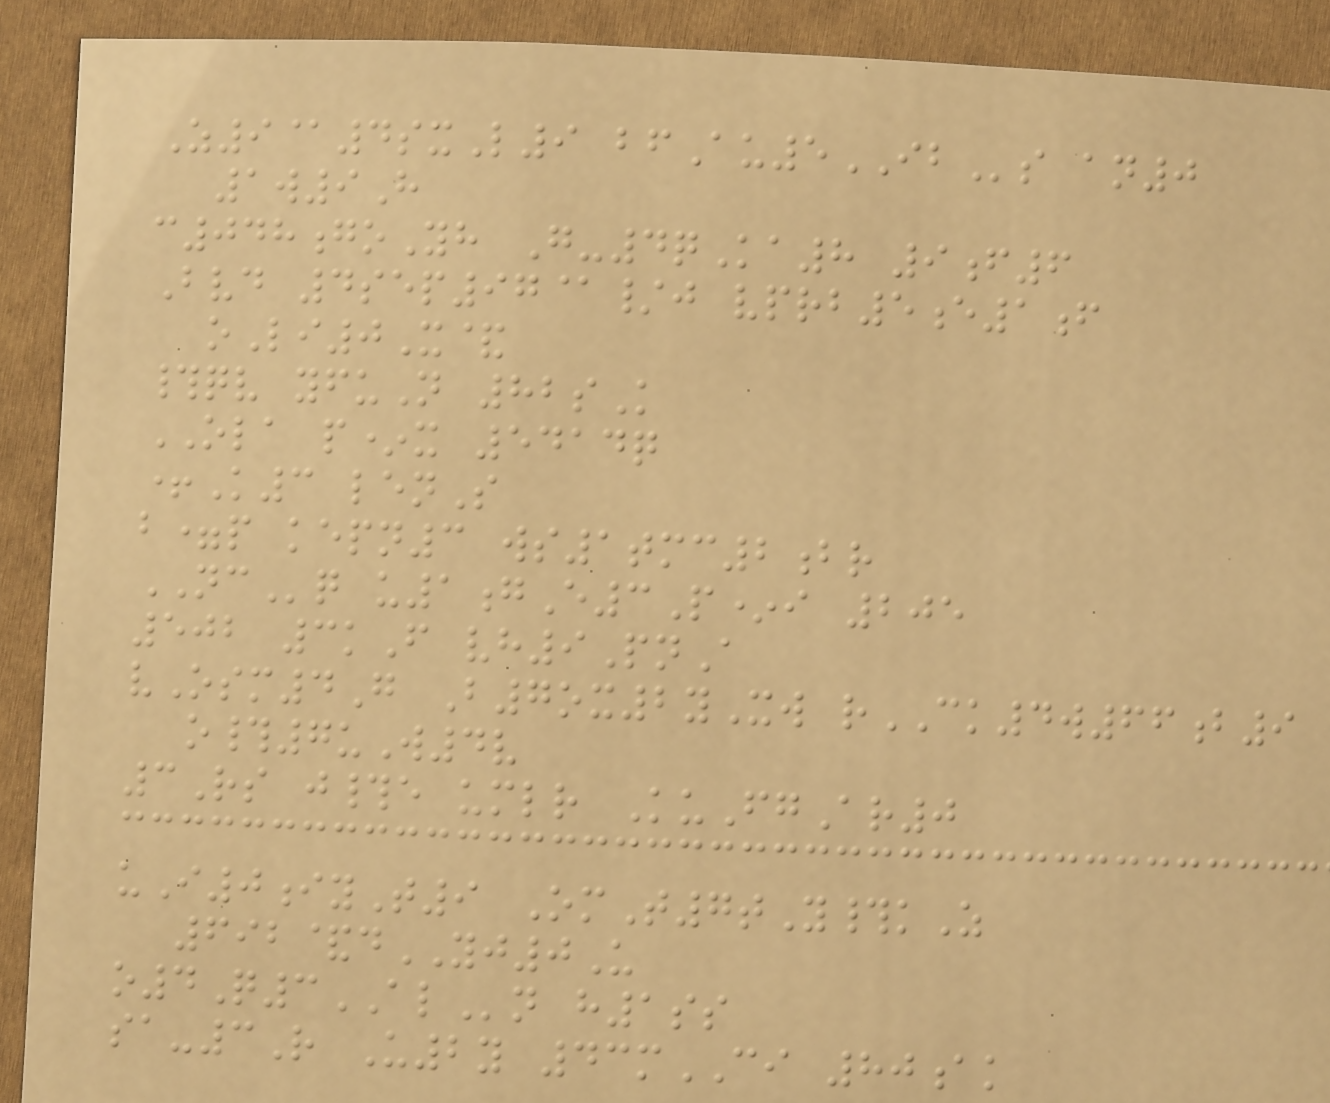Z9@4sxL9 bfAu5IBs an0
1w9H
c048goYh G-4qKa8 9f6
Bvd 4sep97@/j vprb5e1f
oLi0X&
#qv yfuN 82sK
OLA p*x 5414q
+K3 lenS
b=p kepn3 ws1tmc2br
NCq u1gE3P*i 205
502 3kF vh9PnA
vOsm4G B7ox2yXw rCK4w66b9
o#7uW4v
3Rs j#e umlr KuFgAr0
uI0iyT9 OmT7tY#kZ
692&dYJ0U
o4Q3ALn h1ss
sa-3R U2y 43mCI 80ak
